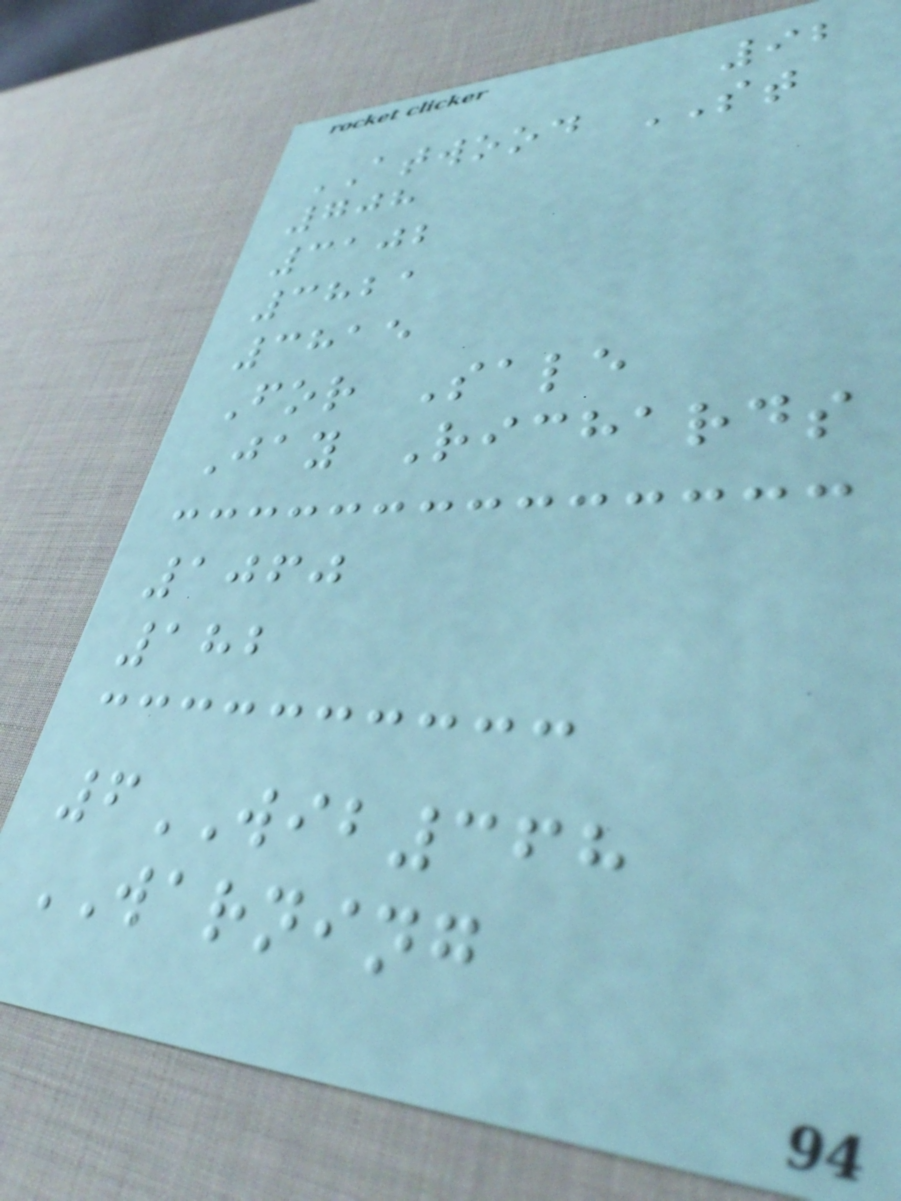92
ATWOOD ST
708
3102
3821
3815
For Sale
Jay Richards
1060
182
6WIB368
WARNING
